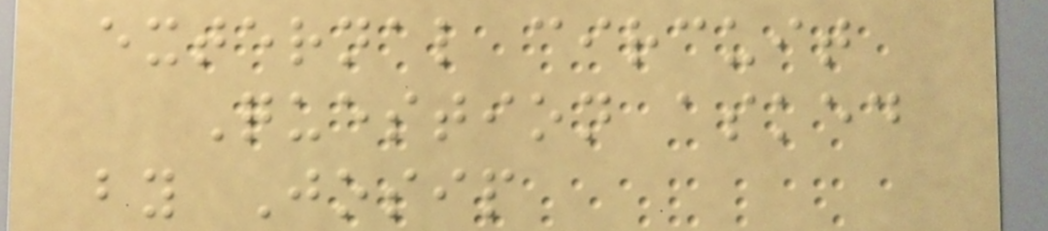external circuit
Question asked
by Josip
